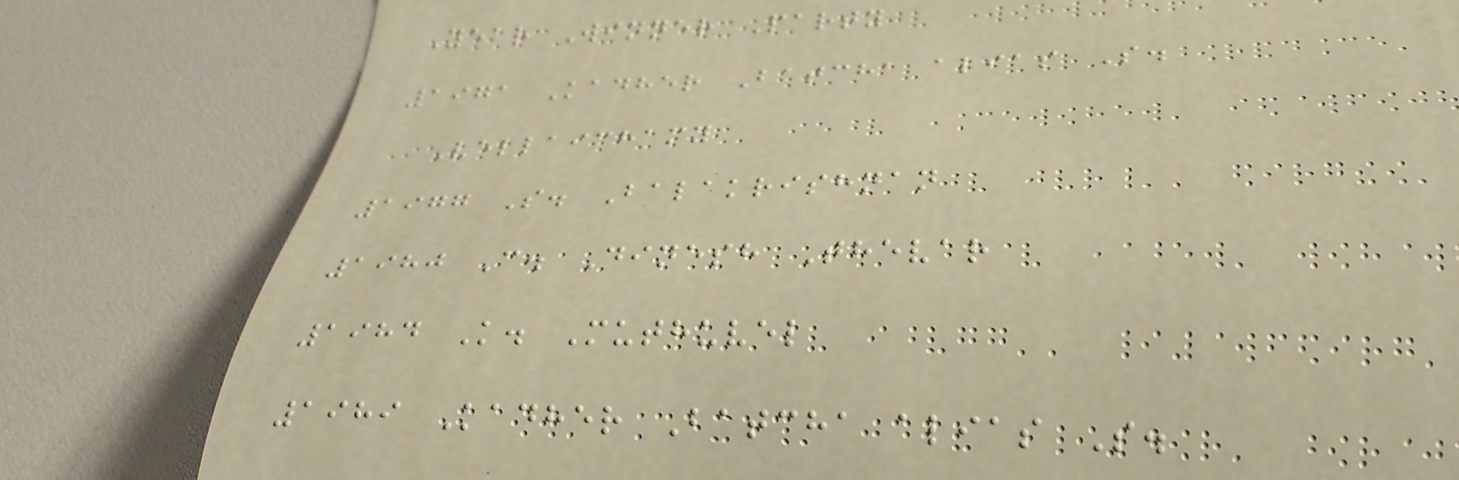Year Winner Party
1971 Kadher Batcha alias S.
Vellaichamy
1977 S. Balakrishnan
1980 C. Dinesh Thevar
1984 K. Muthuvel
1989 Kadher Batcha alias S.
